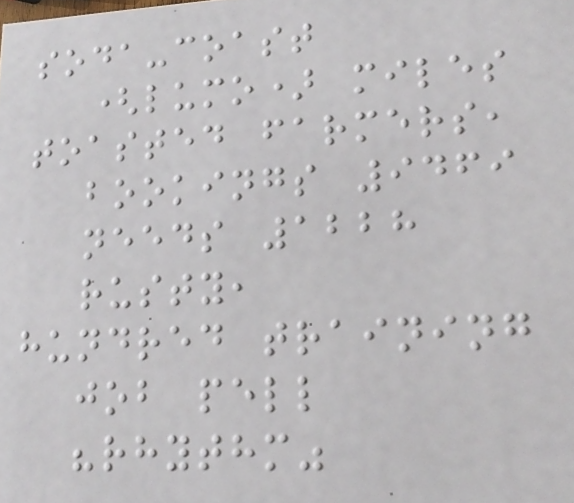soda-coast
(lumo) miles
toasted farmers,
bookings 9469
needs 1228
rusty,
hundred training
job pell
"rhythm"
